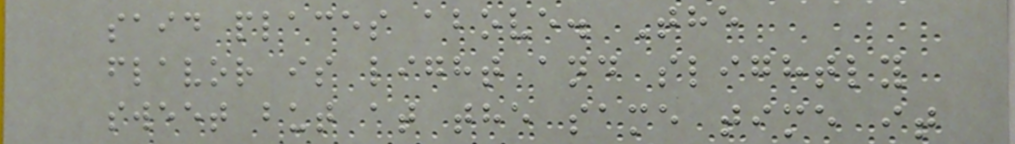said places above. The
flavor is light and slightly
sweet but at the same time it
